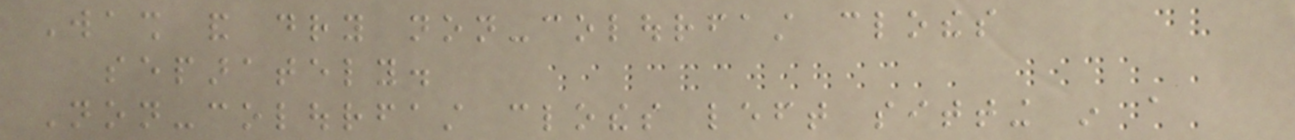Wash and dry non-colourfast clothes
separately.
Non-colourfast clothes left sitting in a
